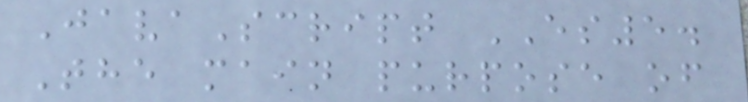JavaScript ES5.
The main purpose of
